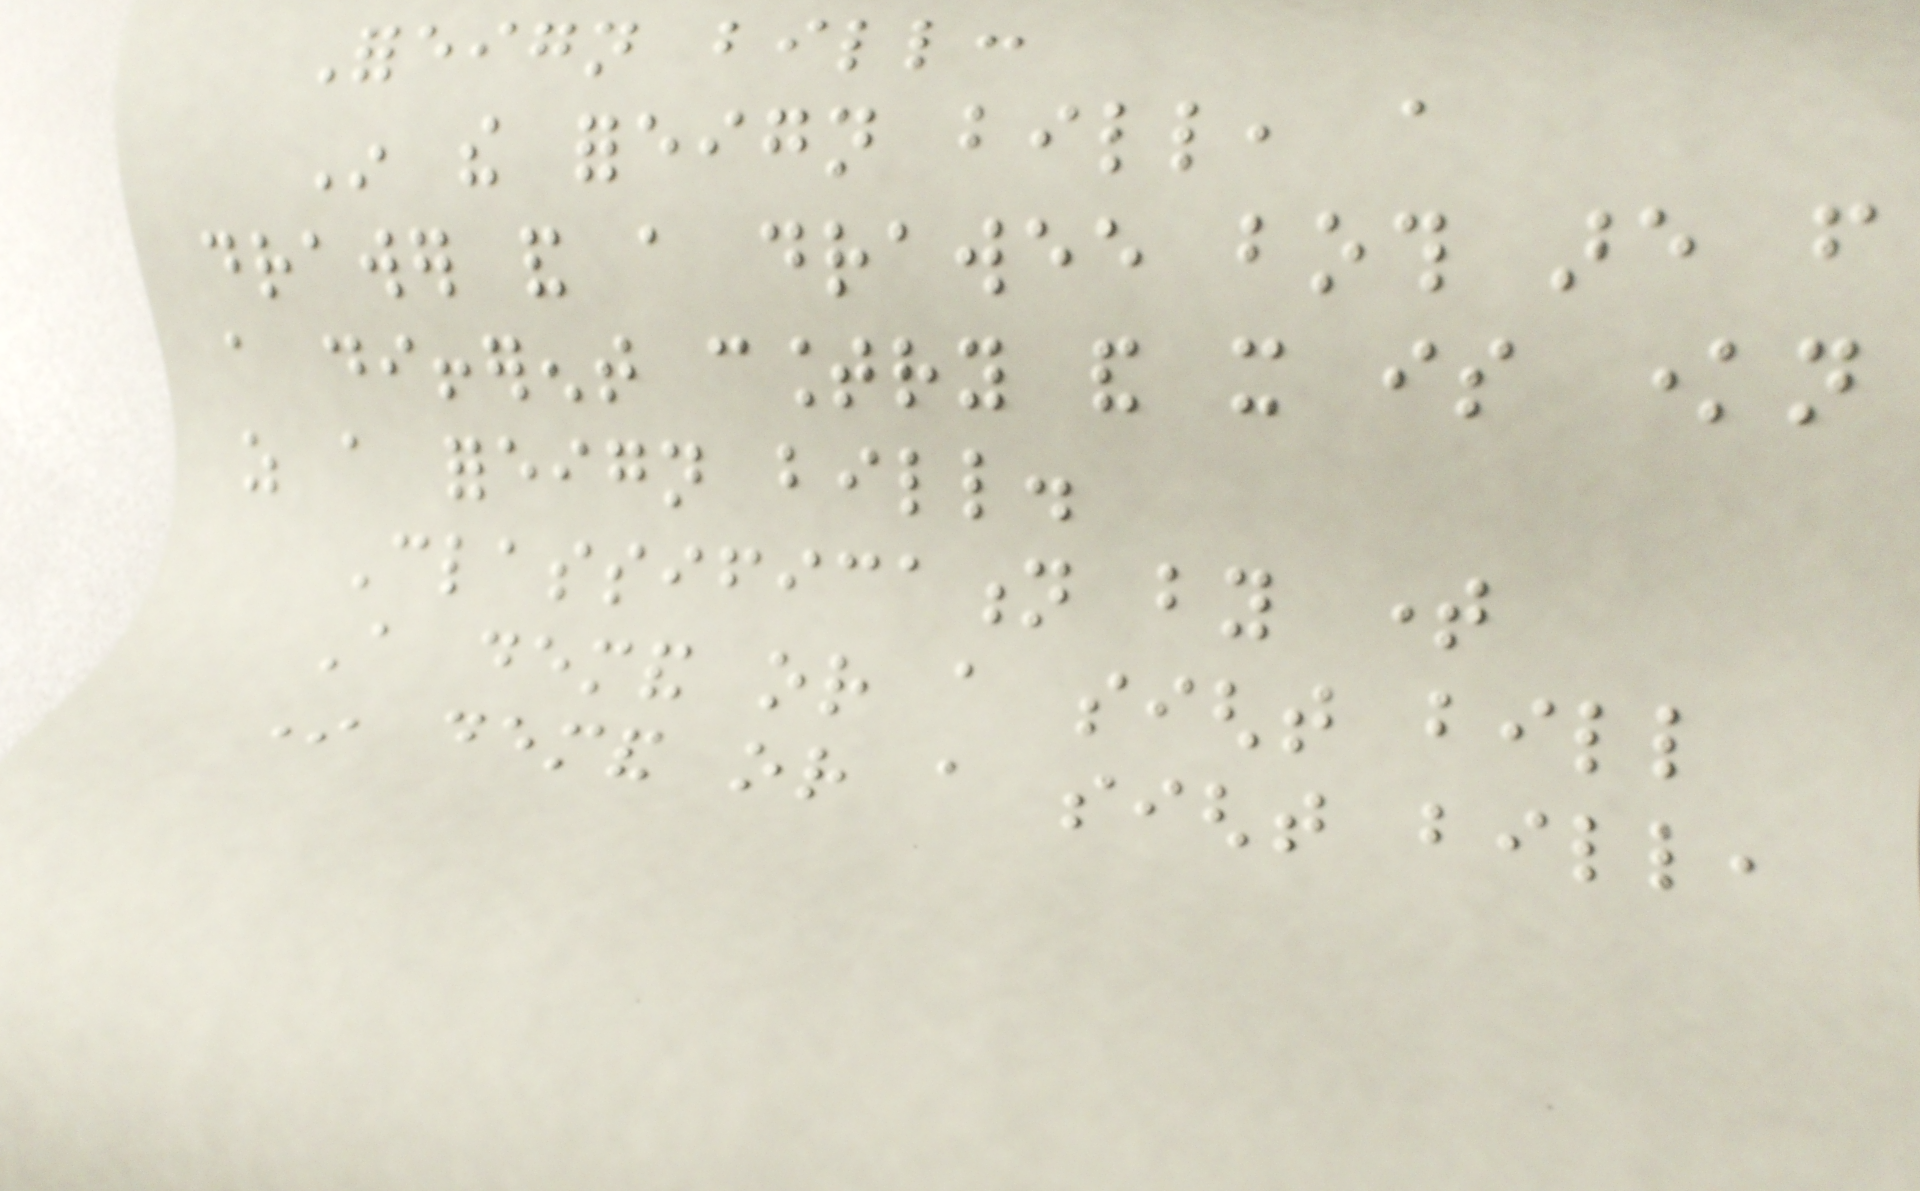Foreign bill:
In the foreign bill, a
drawer and a drawee both are from
a different country and it is known
as a foreign bill.
Classification by time
A demand or a sight bill
In demand or a sight bill,
